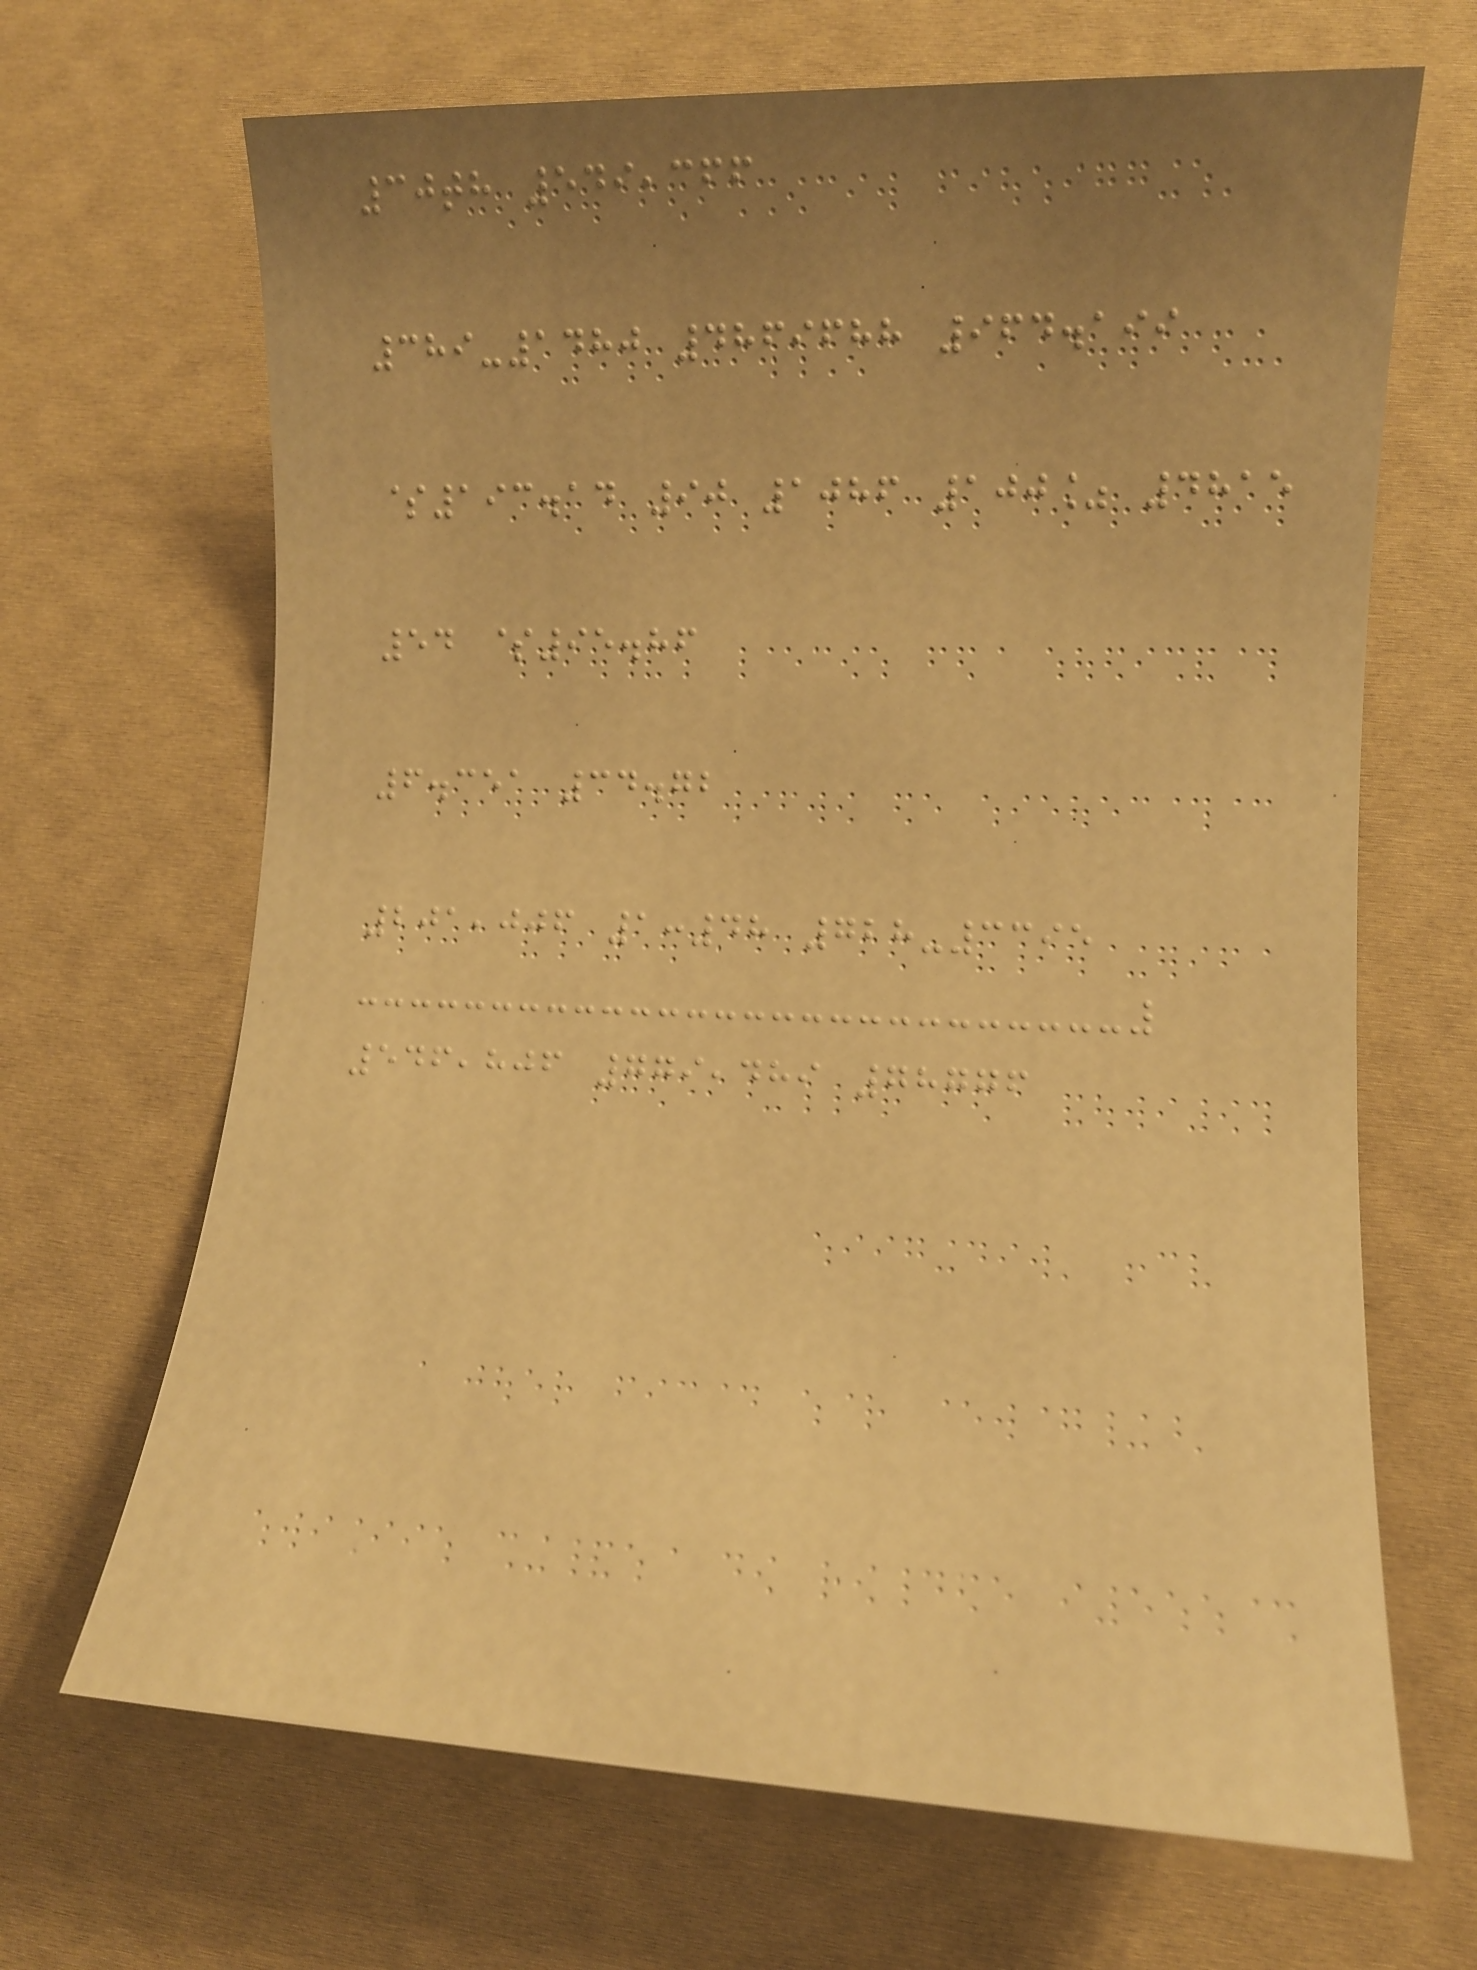30th 549,366
389-1480 4869688 964.199
$193.14 90 1086 100% 4815
54 $95.86
6.351 34.72
201,006 1:48 728-3395
546,806 779,489 78776
